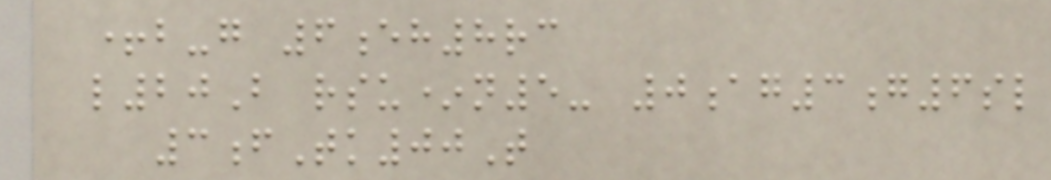+b-g 6eh8rc
l20B rsu*n5- 0ag3g6sl
3fTk00T
